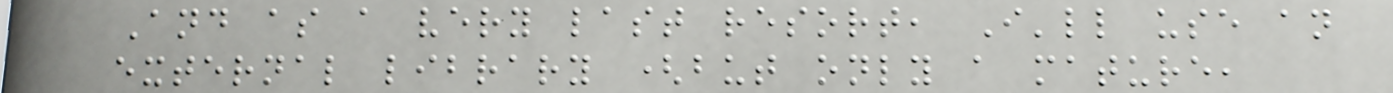And as a very last resort, I'll use an
external library (but only a mature,
